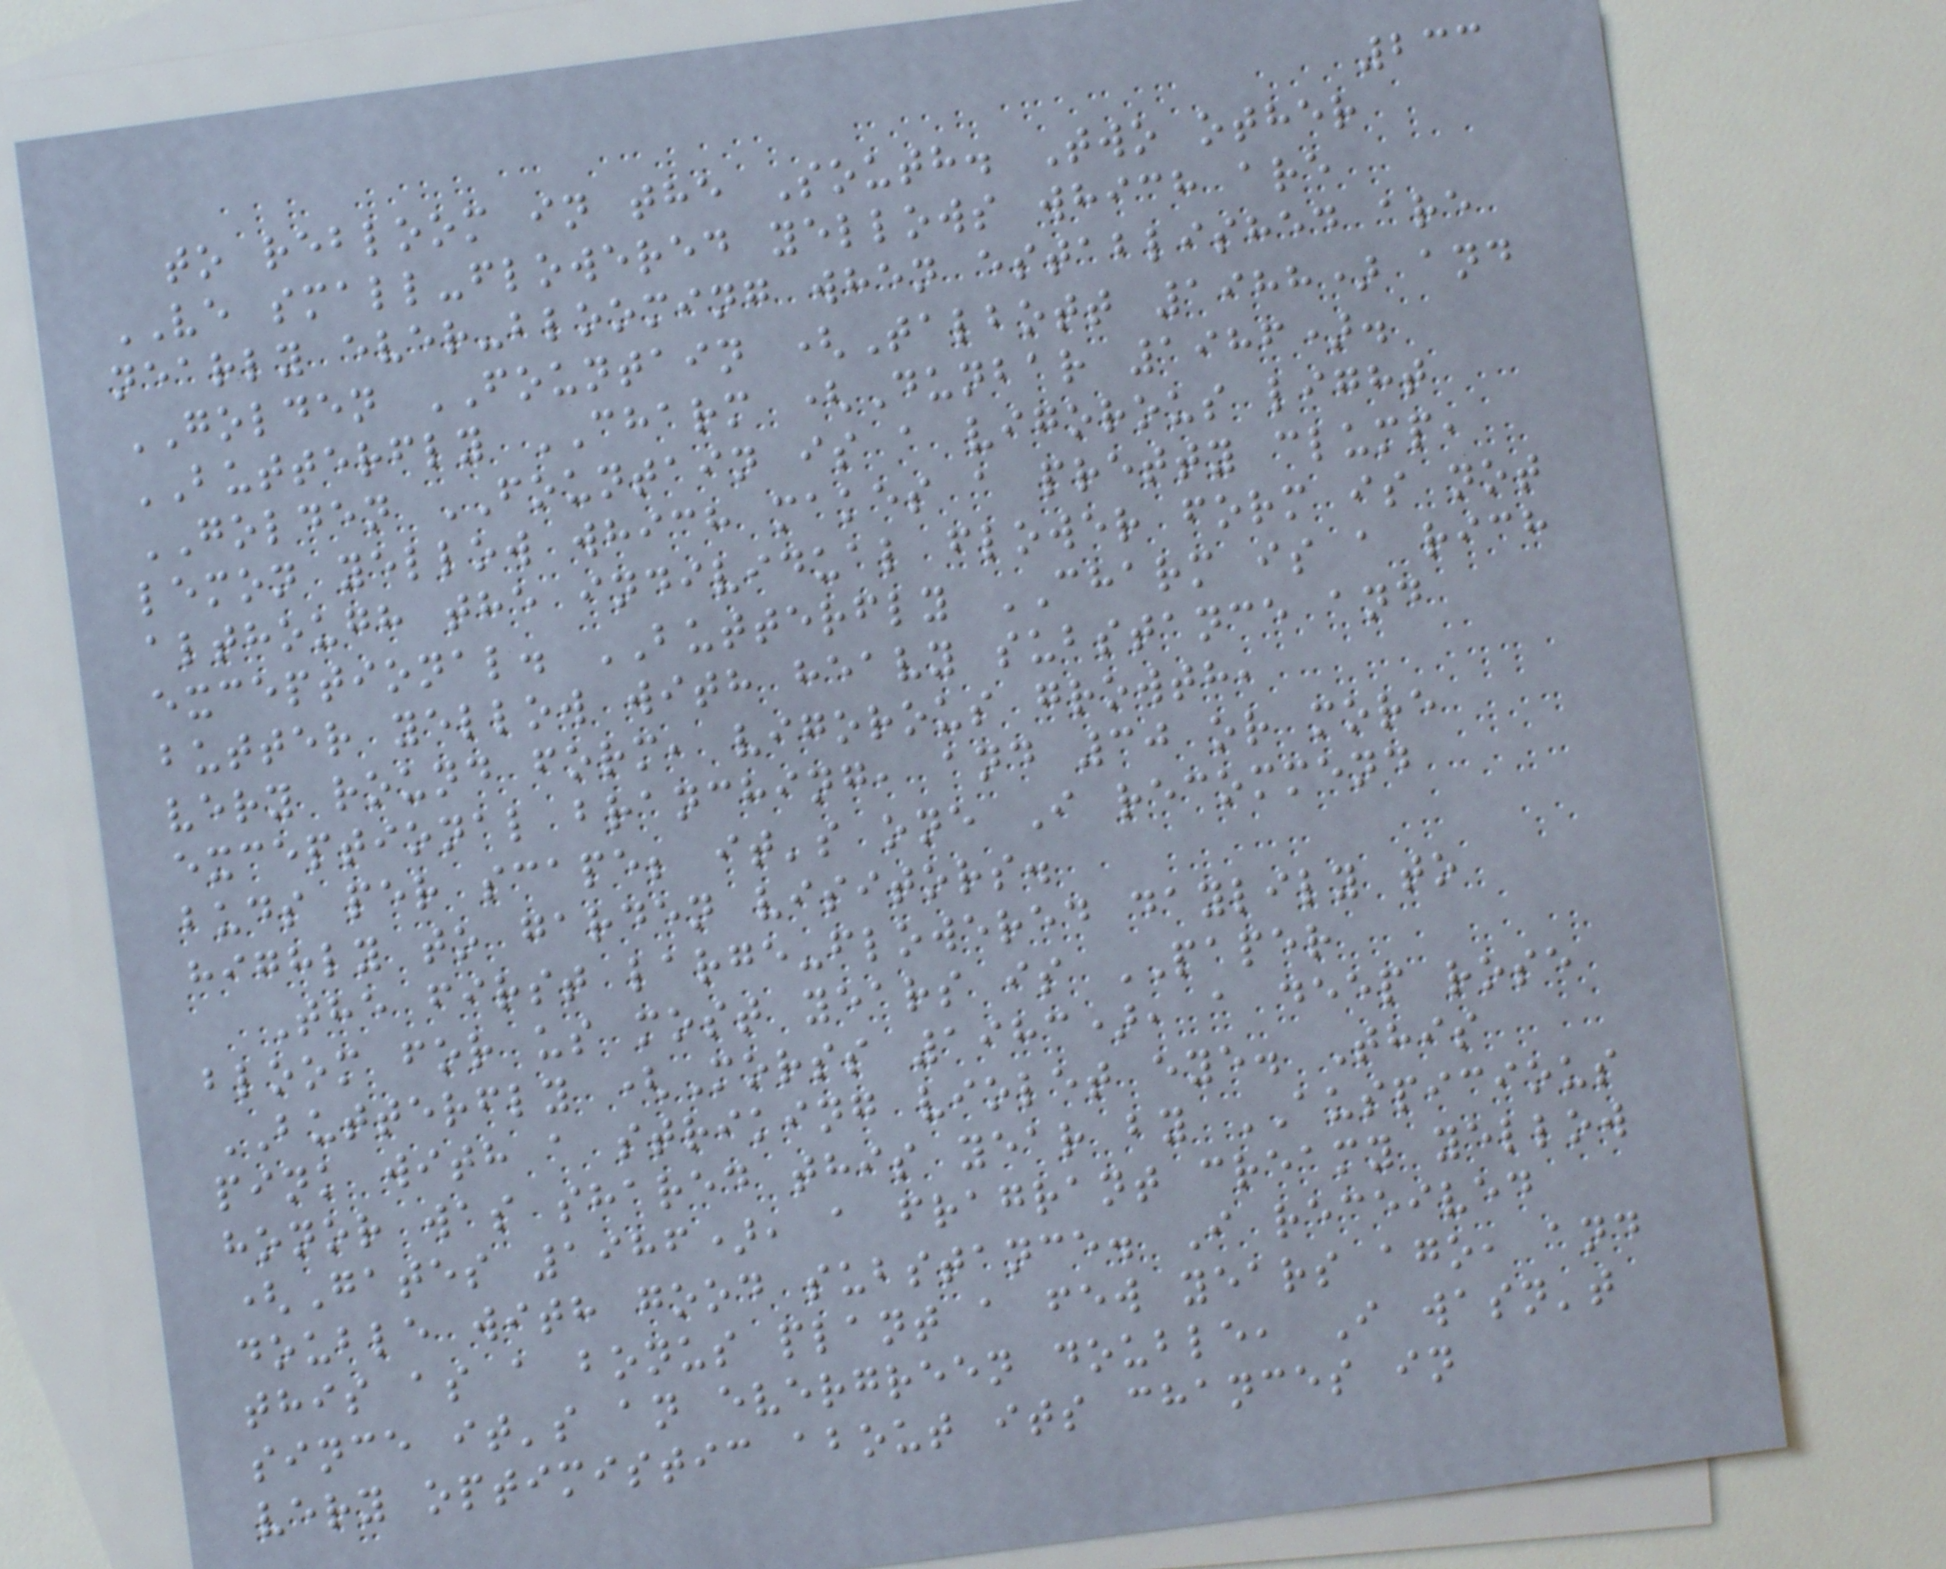233
to rebloom in the South. Two other
VE small-flowered yellows which are
nearly ever-blooming when established are
GOLDEN FOUNTAIN (Talbott 1988) and
BUTTERFLY CHARM (Dunbar 1986).
GOLDEN FOUNTAIN is a vigorous light
lemon yellow which makes a pretty clump,
although the individual flower form is not
exceptional. BUTTERFLY CHARM is a rich
butter yellow with heavy substance and
very round form, vigorous growth,
exceptional branching, and 30 or more
buds per scape; it's one I recommend
highly to garden visitors.
The first large-flowered daylily to
bloom for us most years is PAPER
BUTTERFLY (Morss 1983), a deep rose
pink with a striking violet eye. This
honor was shared this year by AUSPICIOUS
(Gates 1986), a fragrant creamy yellow
double with good substance. I received
this as a bonus plant a few years ago, and
since it's an evergreen double, I wasn't
very optimistic about its chances in
